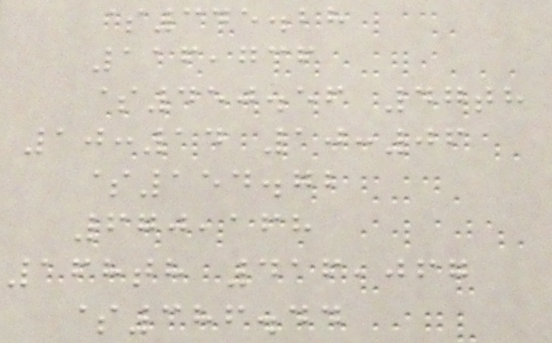$345.28
116,736
$450.56 47th
10:14 10:06
$154.72
670,168
168th 416,067
$386.44
